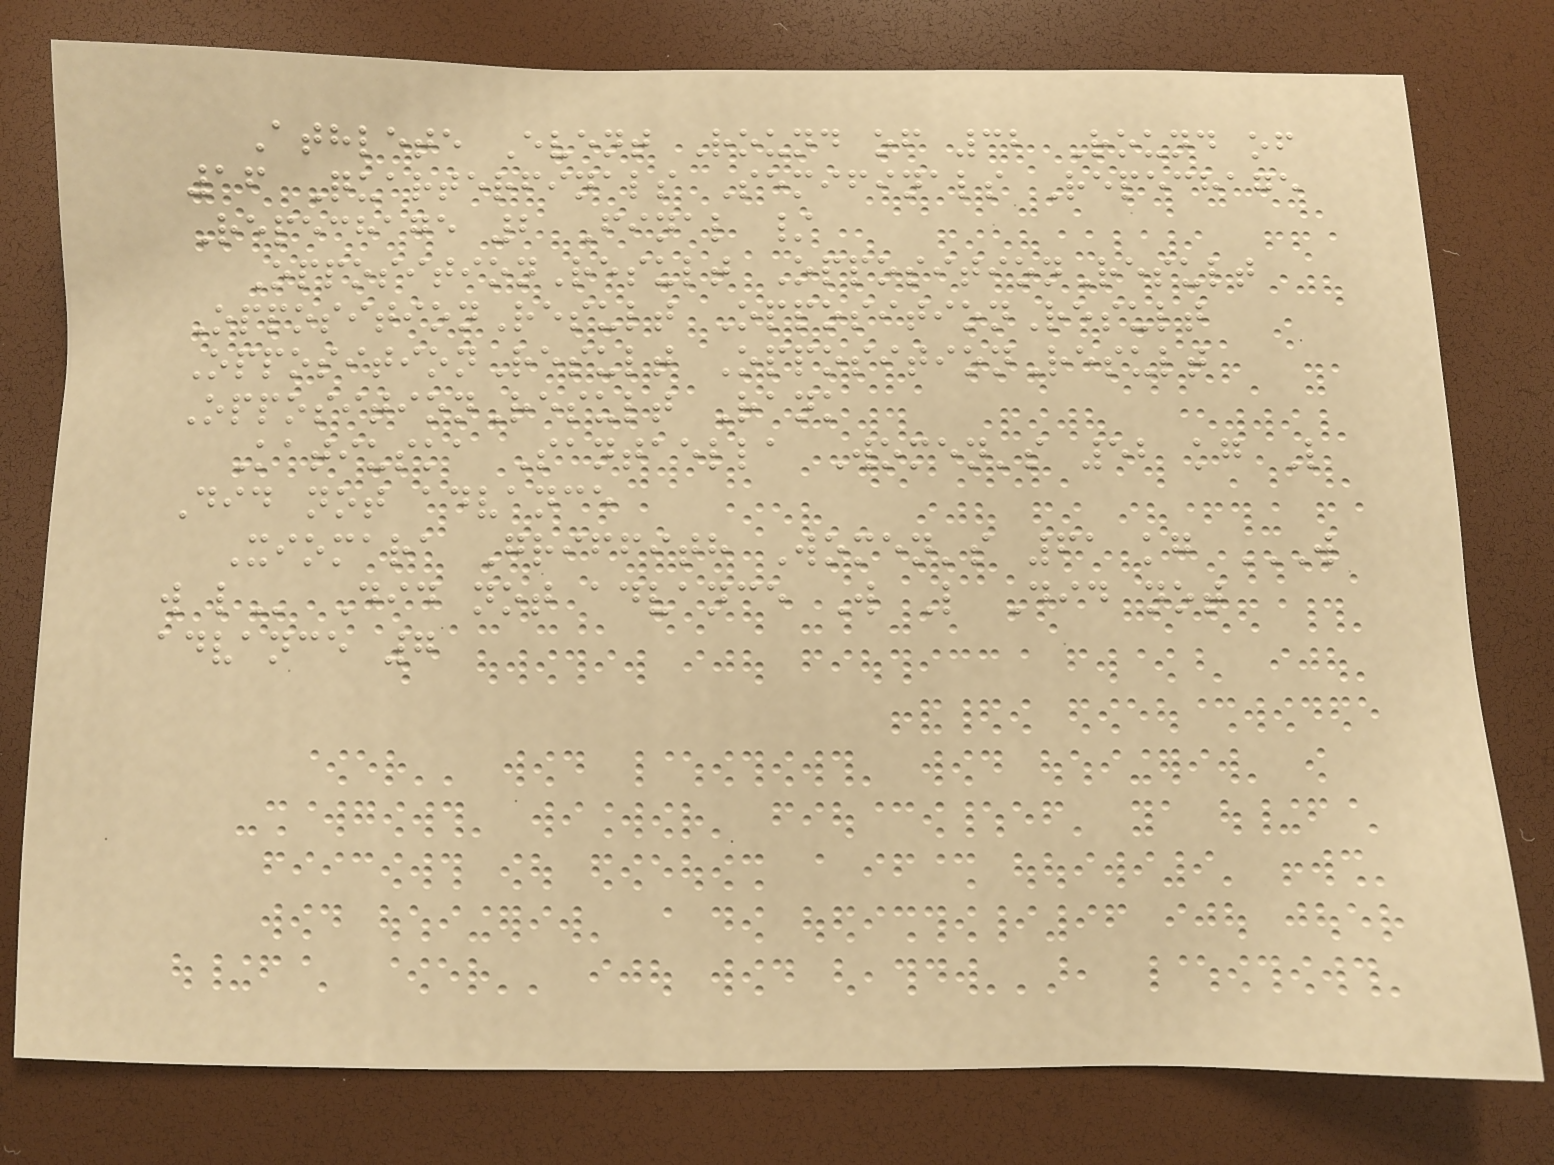Athlete Event Round of 32 Round of
16 Quarterfinals Semifinals Repechage
Repechage 2 Final /
OppositionResult OppositionResult
OppositionResult OppositionResult
OppositionResult OppositionResult
OppositionResult Rank
Katiuska Santaella Women's 52 kg L
Did not advance
Xiomara Griffith Women's 61 kg W
W L Did not advance W L Did not
advance 7
